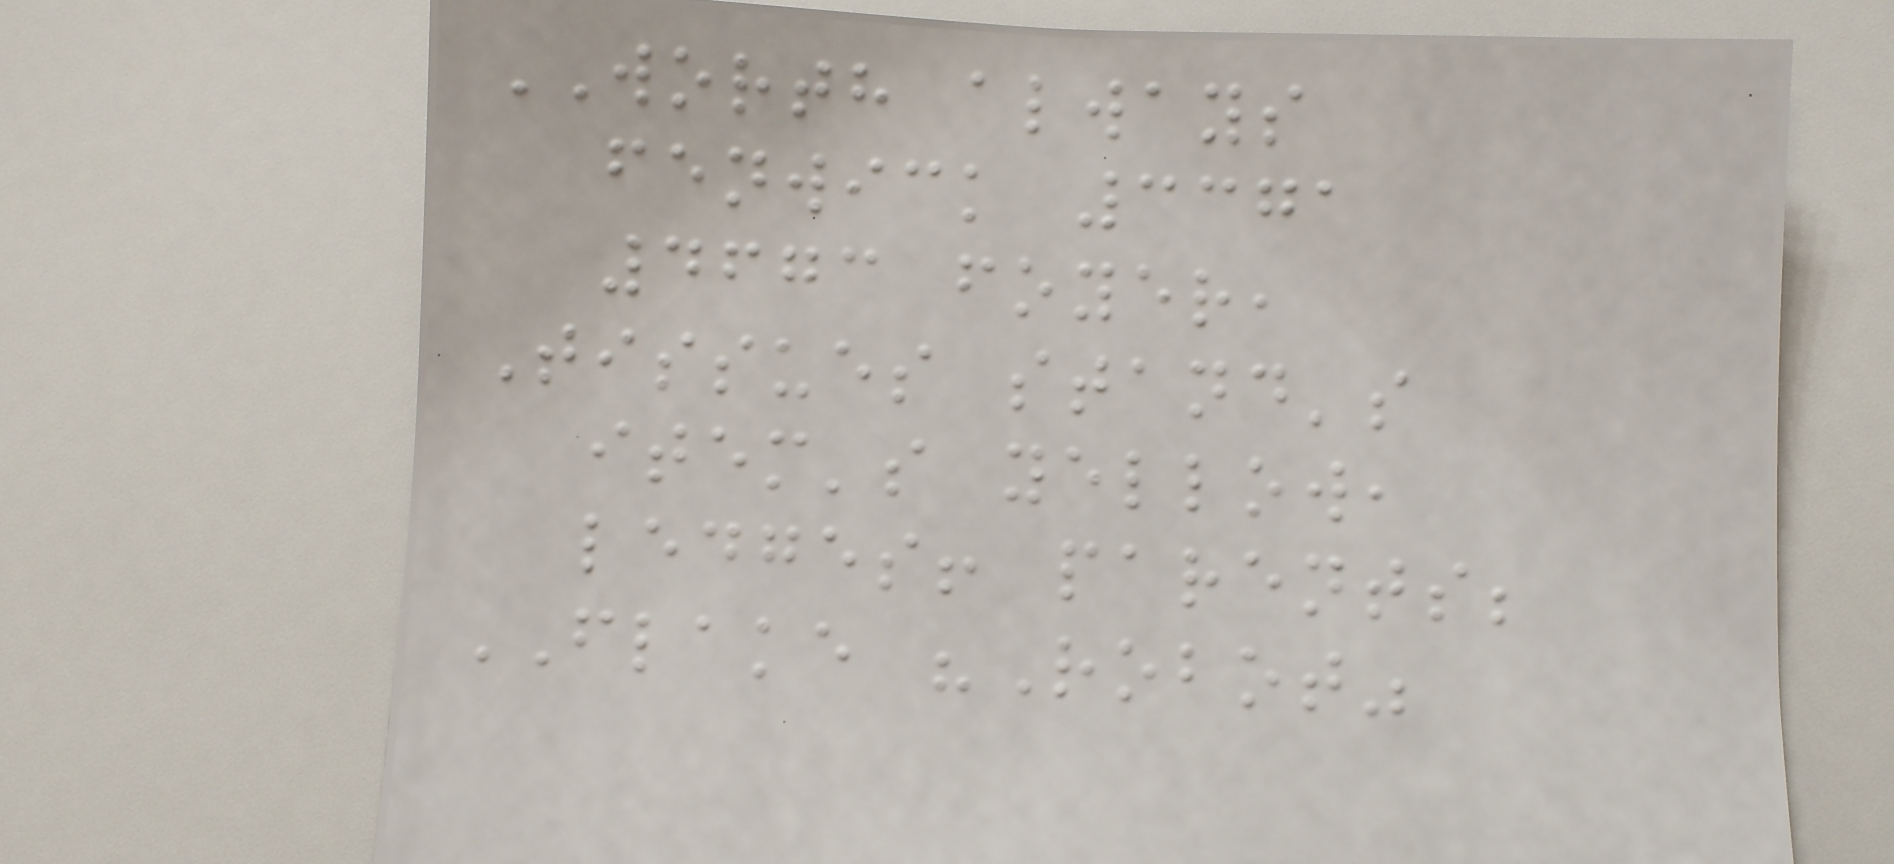WORTH always
fenwick 3371
4673 foyer,
Tissues stand's
item's yellow,
ledges! parents;
FLAKE "Robot"
